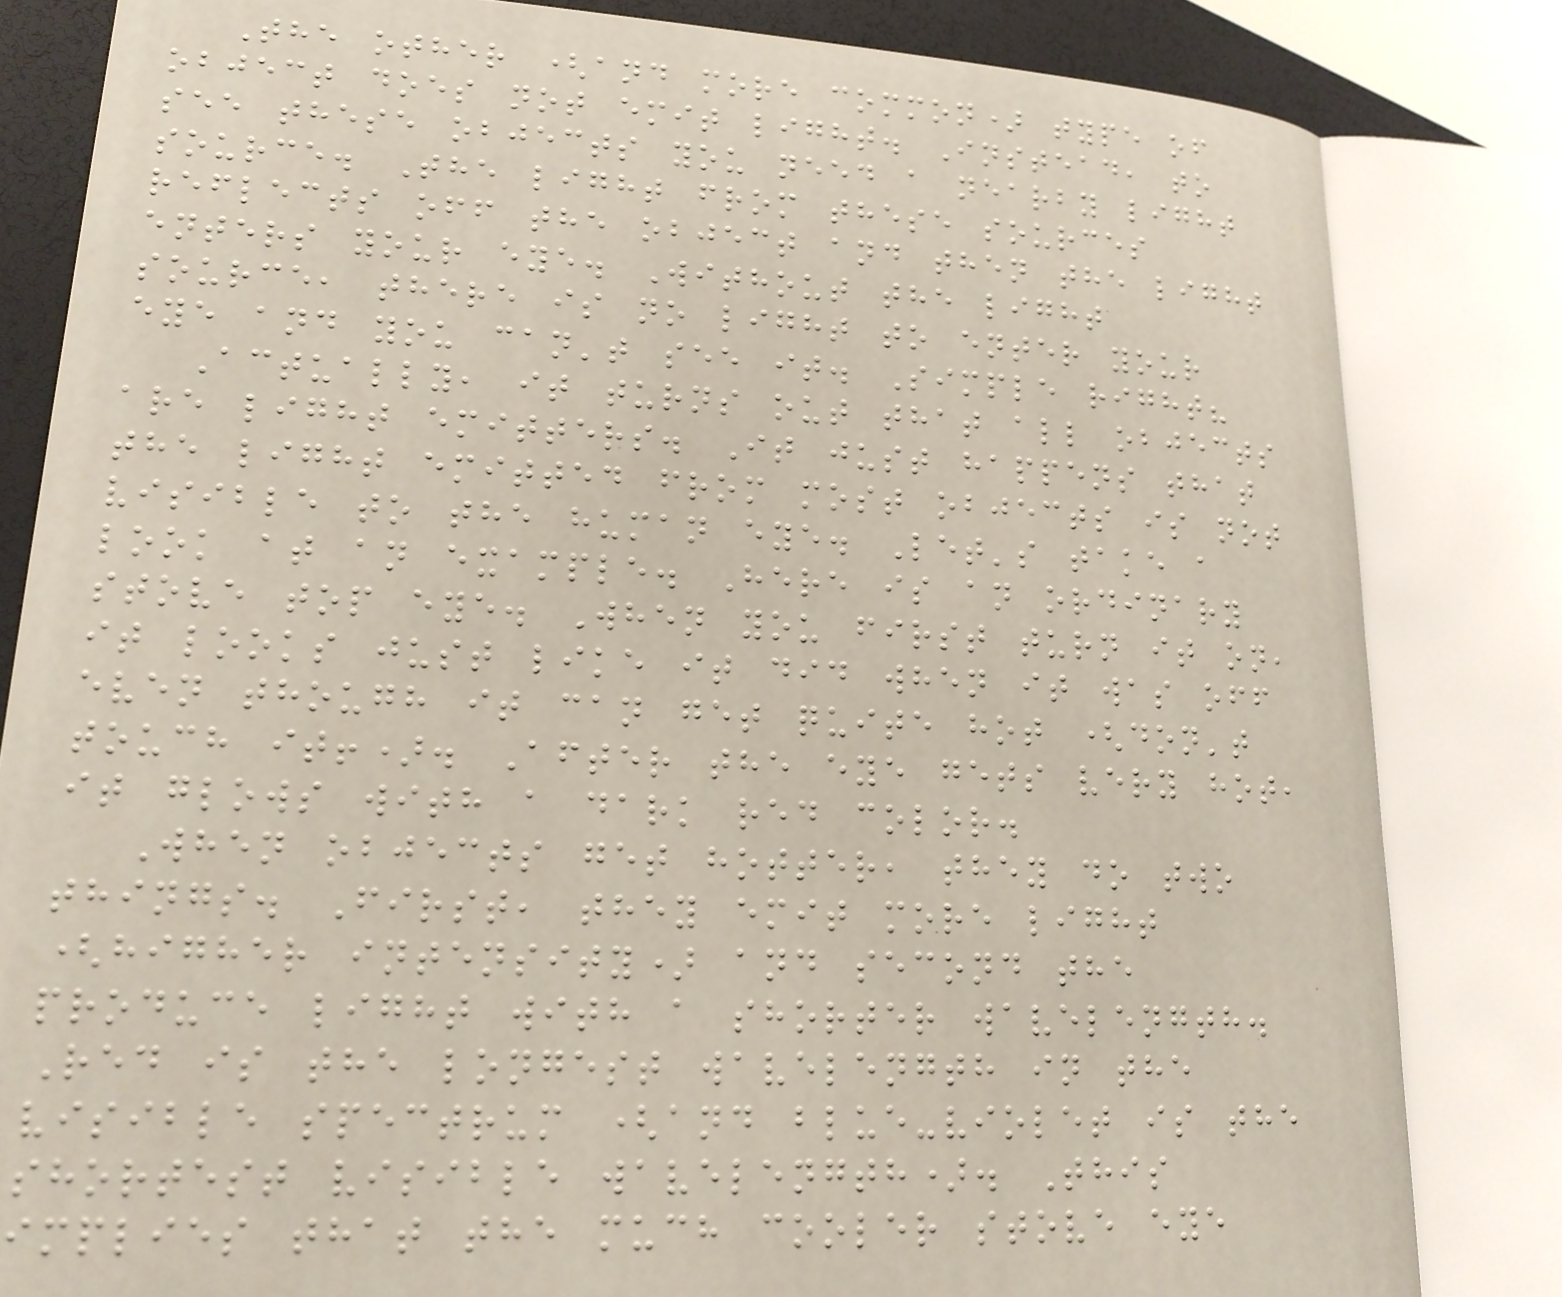The other (and more common) type of
object does not emit light. Instead, to
see these objects you need a nearby light
source. The light from these sources
reflects off the object and then the light
enters your eye. Without the light
source, there is no light to enter your
eye and you can't see it. Simple right?
Actually, it turns out that all objects
are light emitters. It just happens that
the light emitted from most objects is not
visible to the human eye. Let's take a
look at an example. Here is an ordinary
stove top eye. When you first turn it on,
it looks just like it did when it was off
even though it can get quite hot (don't
touch it!). After the eye gets very hot,
it glows with a dark red color.
When objects get hotter, they do two
things. First, they emit more light
(higher intensity) and second the
produce light with a shorter wavelength.
Red is the longest wavelength in the
visible spectrum (and blue-violet is the
shortest visible wavelength). This
implies that the much cooler stove eye
